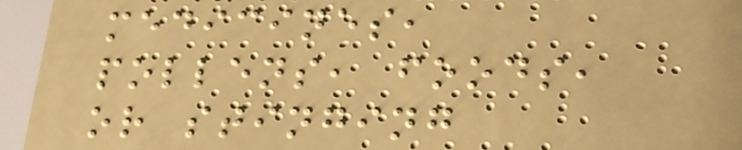medicines,
pollens, foods,
or stinging
